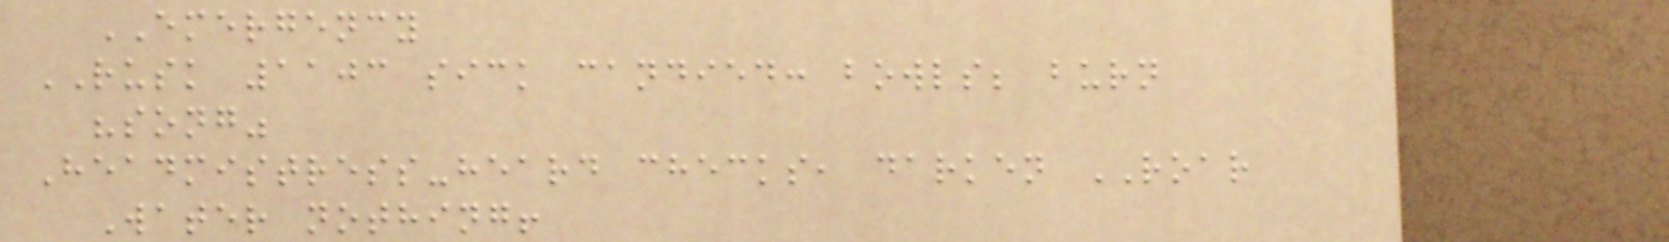EMERGENCY
RUSK 1103 sick candied: bowls; burn
"song"
Headmistress-heard checks, darken ROAR
Water nothing!
